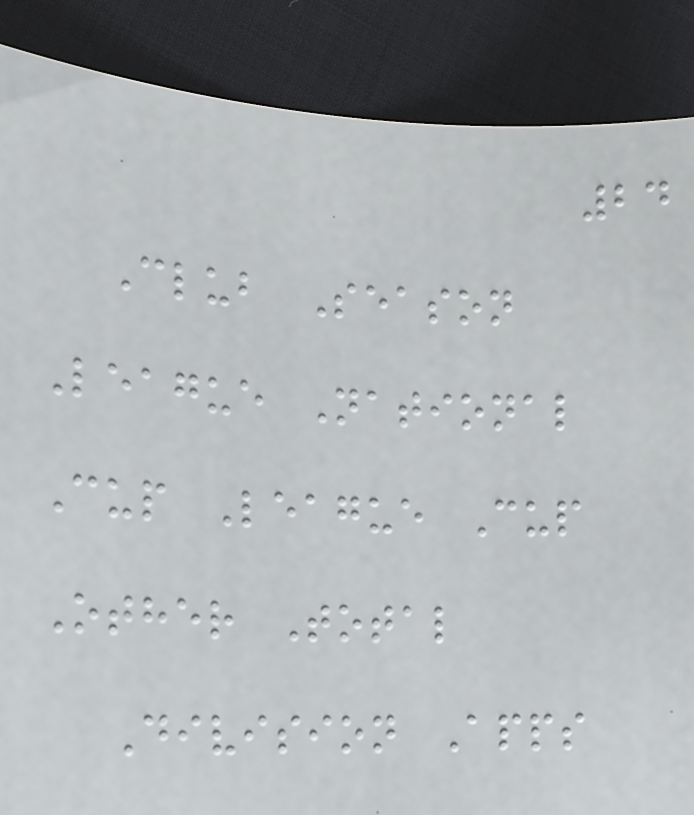24
Club Season
League National
Cup League Cup
Other Total
Division Apps
